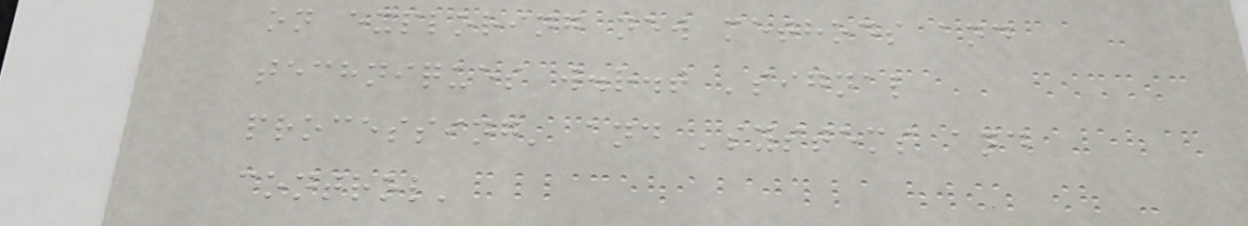on exploring new methods and
techniques w.r.t 'signal
processing' and 'systems and
control'
